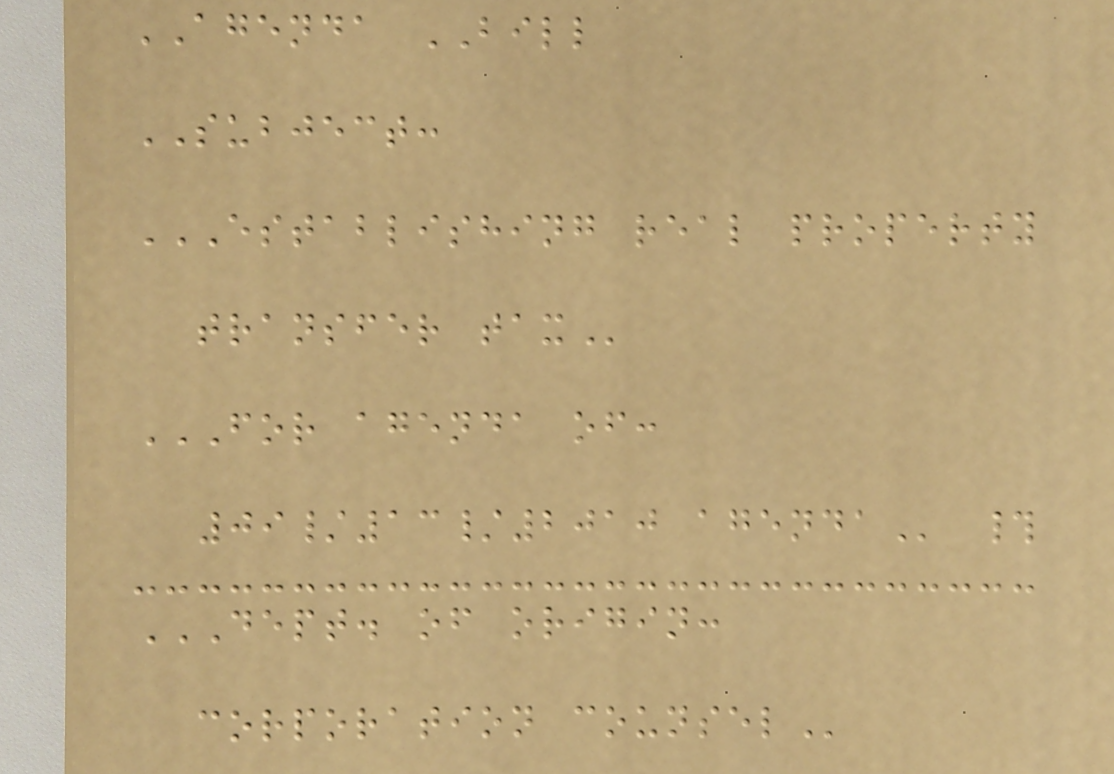AGENDA BILL
SUBJECT:
ESTABLISHING REAL PROPERTY
TRANSFER TAX
FOR AGENDA OF:
09/13/2010 AGENDA #
DEPT. OF ORIGIN:
CORPORATION COUNSEL
